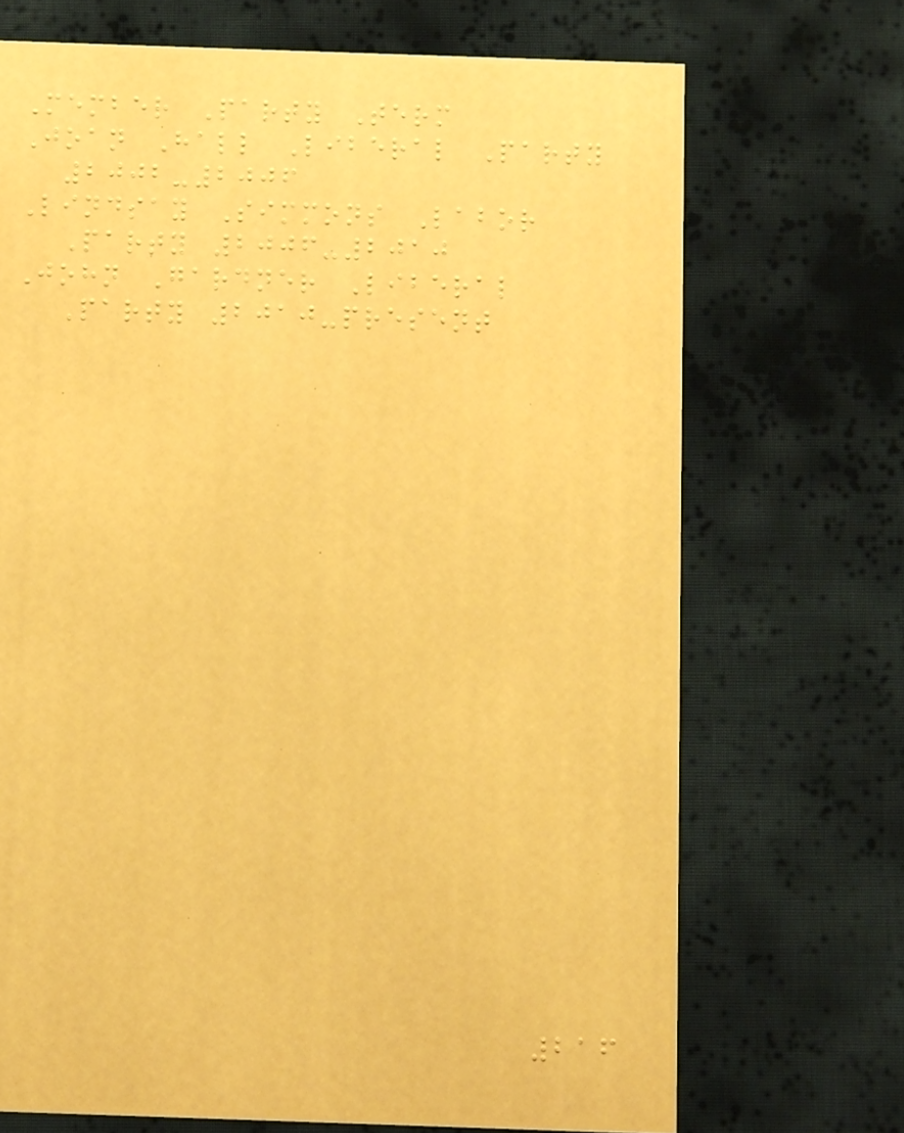Member Party Term
Joan Hall Liberal Party
2002-2006
Lindsay Simmons Labor
Party 2006-2010
John Gardner Liberal
Party 2010-present
216
